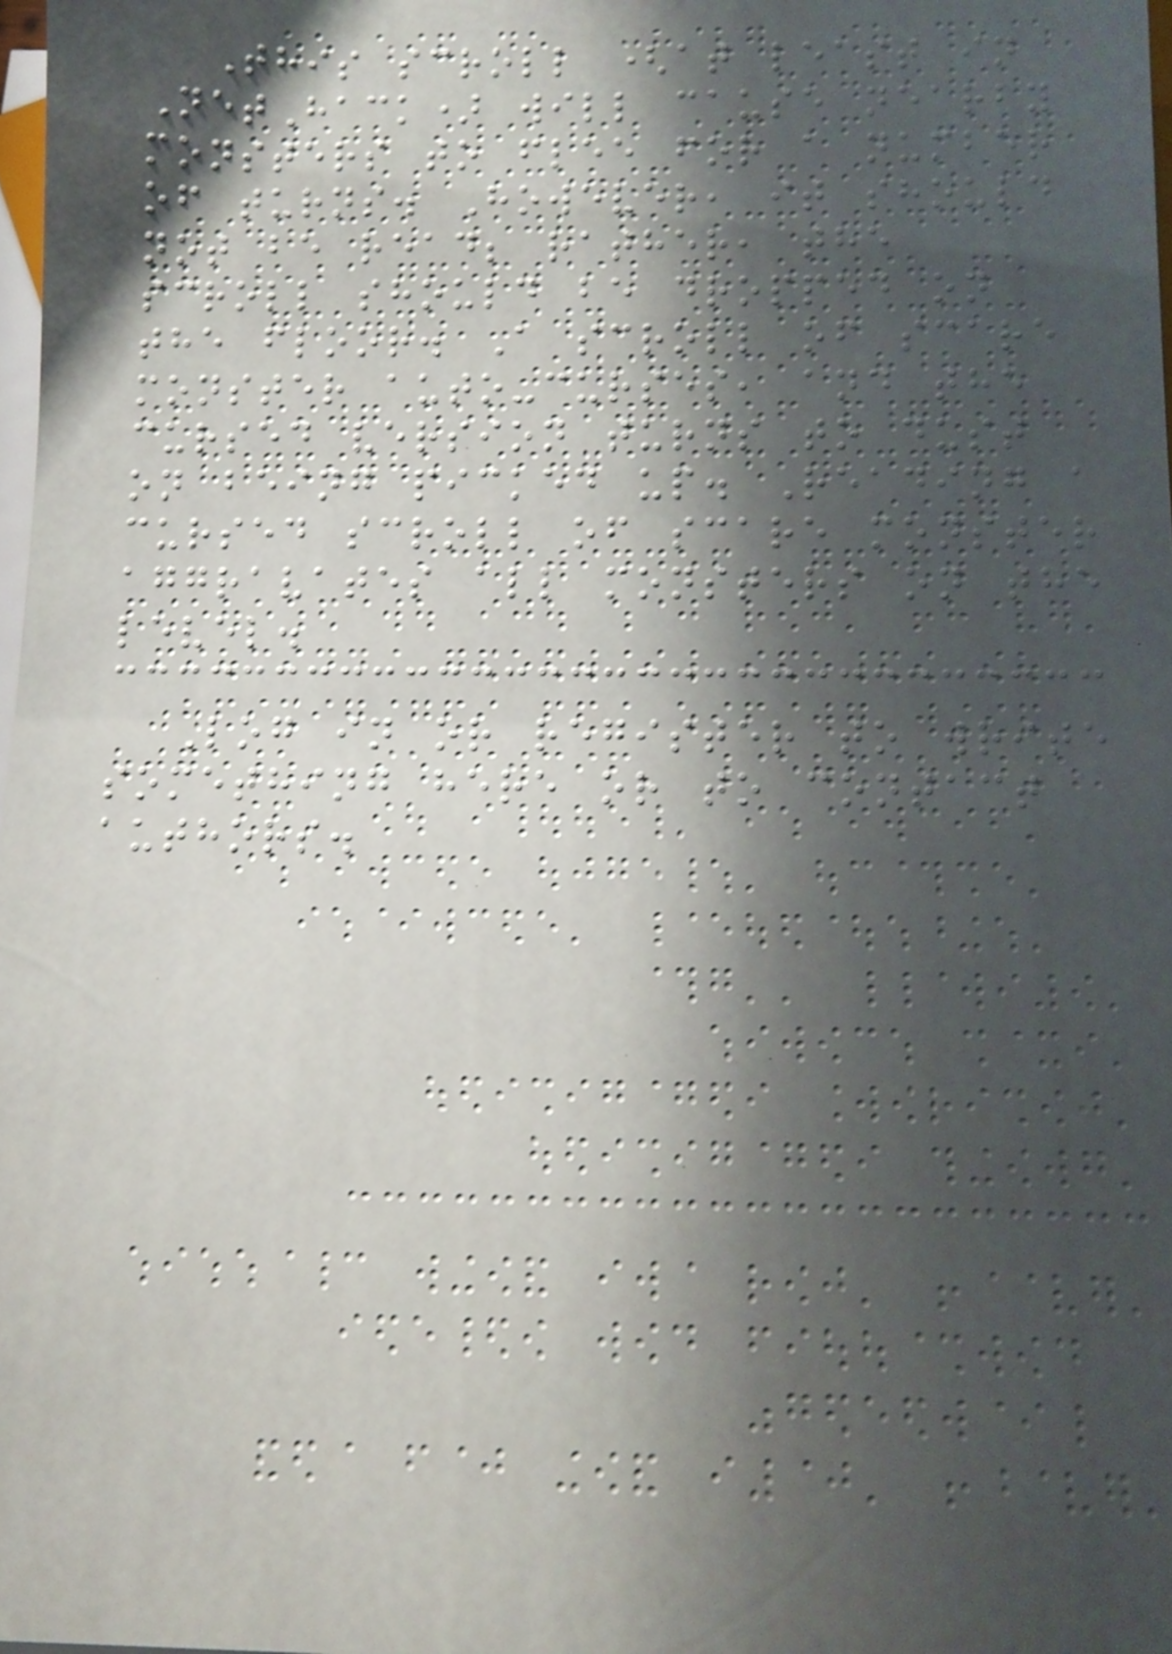This scroll (at least in
NetHack) will cause nearby
monsters to flee for a number
of turns. However, it should
not be read; rather, the
scroll should be dropped on
the floor. A scroll of scare
monster auto-curses, and the
cursed version turns to dust
on being picked up. Reading a
cursed scroll of scare monster
aggravates all monsters on the
level.
Log in or register to write
something here or to contact
authors.
